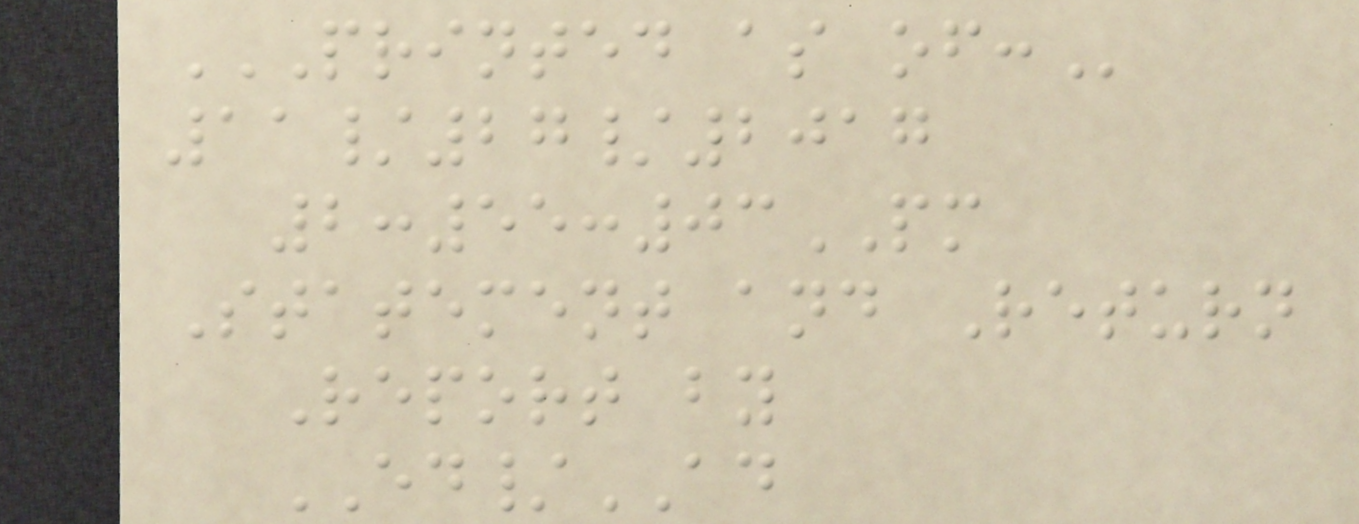PRINTED AS OF:
11/27/2017
2:55:03PM
Statement and Return
Report by
ED/AD
